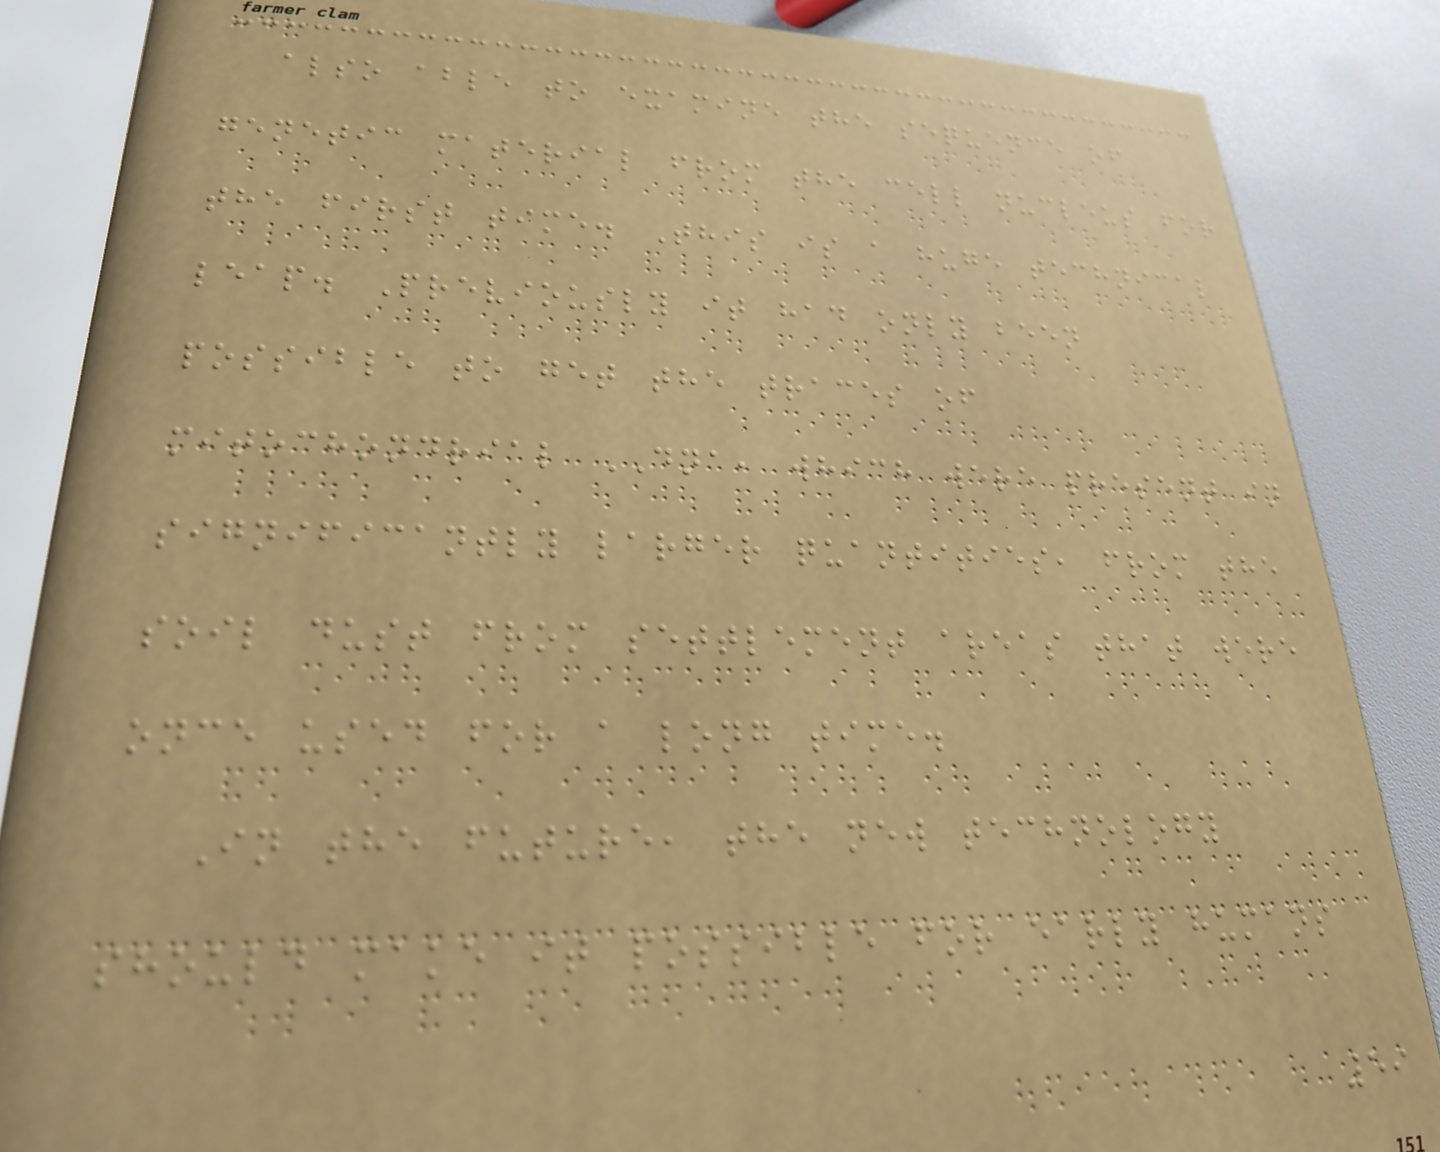also able to examine the sequence of
genetic material from the cell nucleus for
the first time. This is a huge technical
leap. Previously it had only been
possible to get the traces of
mitochondrial DNA, which were present in
significantly larger quantities, from the
soil dust from settlement areas that were
once used for a long time.
In the future, the new technology
should make it possible for early humans
59
